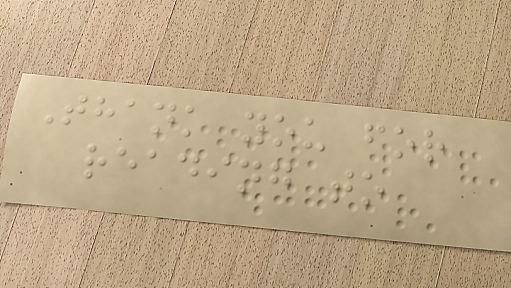Thank you for
reading to
